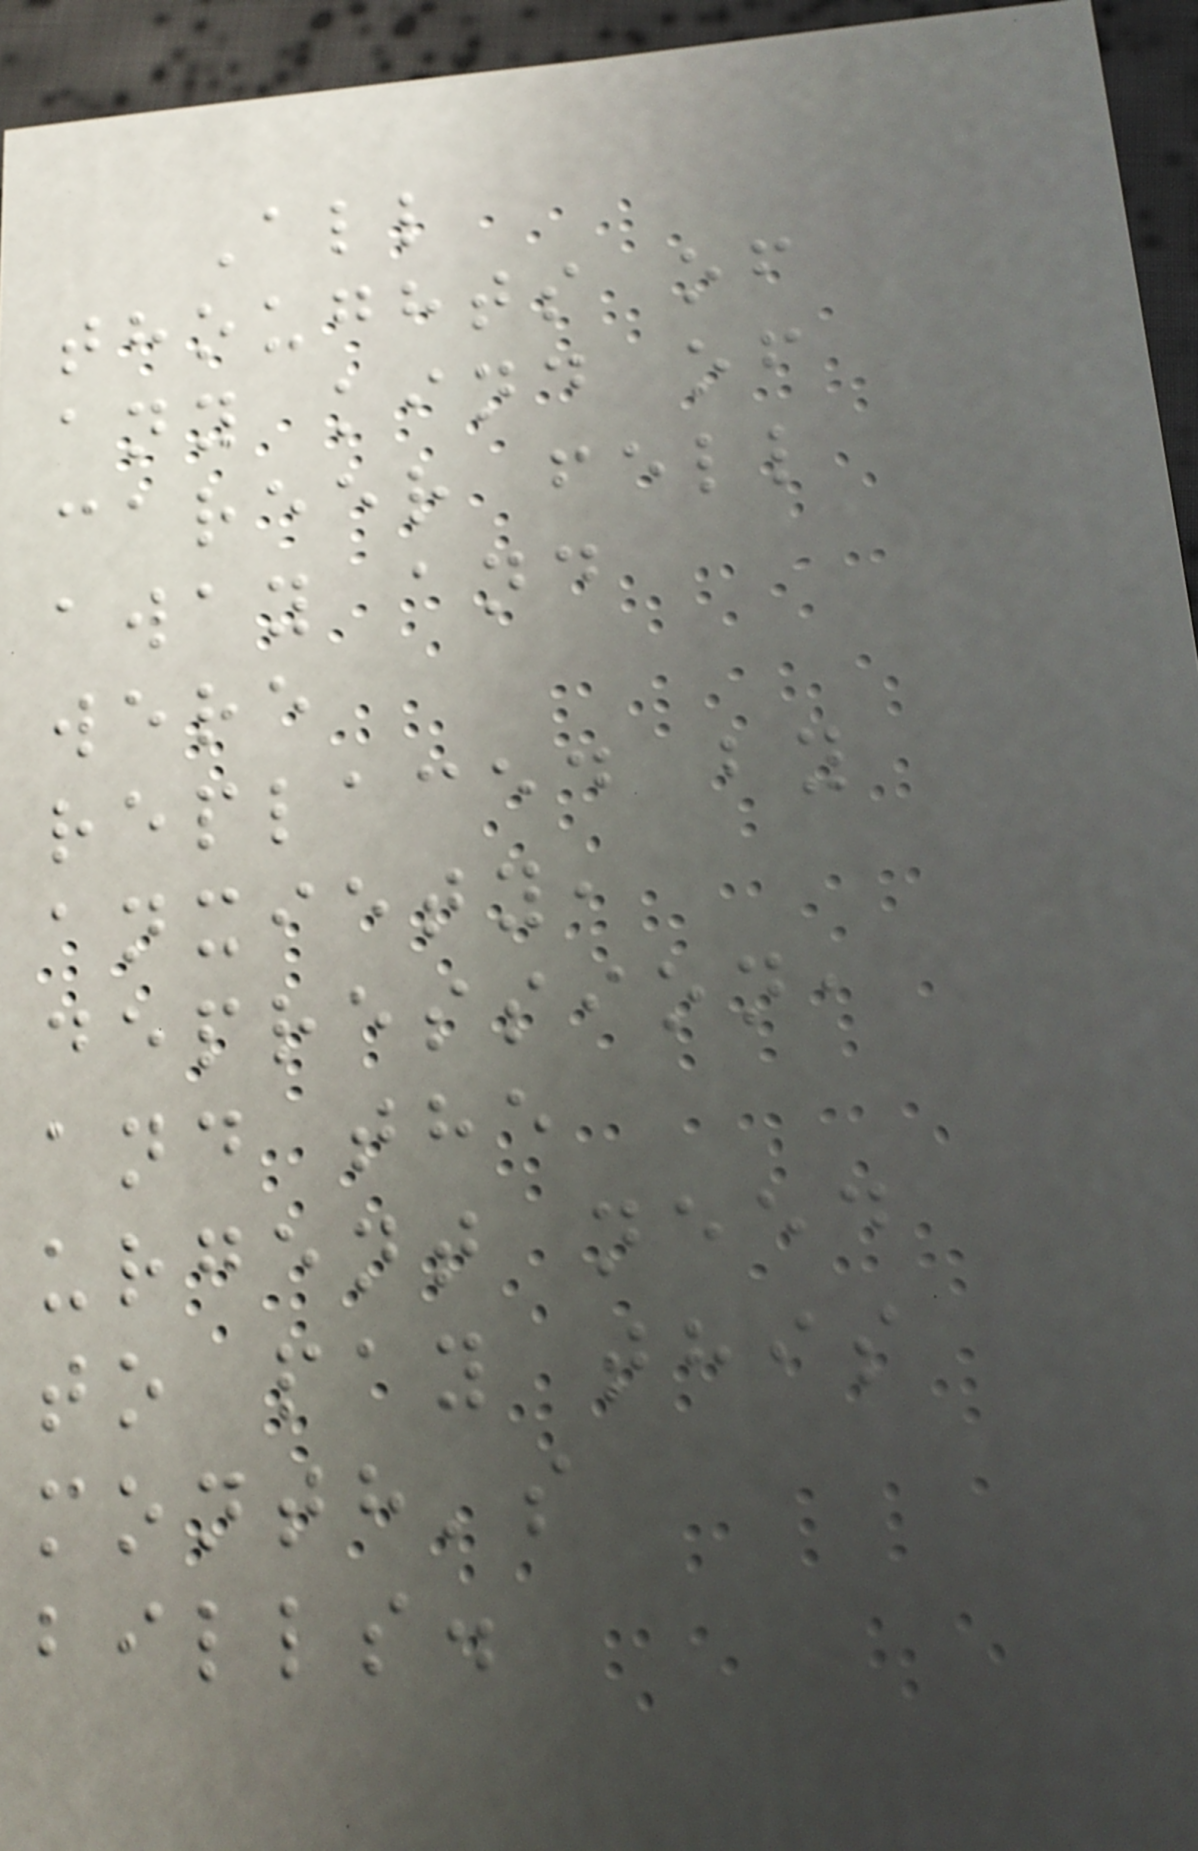All
thoughts of
any kind of
career fell
away and
were
replaced by
anxiety,
depression,
and the
urgent need
to pay this
month's
bills.
